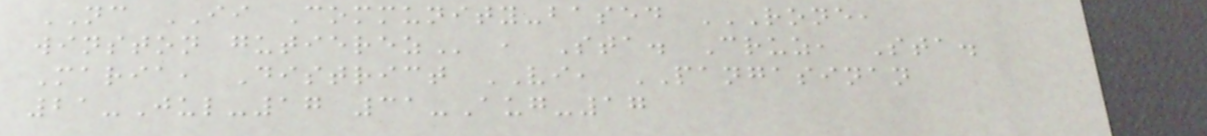NC II Community-based RONE,
WINSTON GUTIEREZ , Sta. Cruz, Sta.
Maria, District VI, PANGASINAN
21-Jul-17 31-Aug-17
